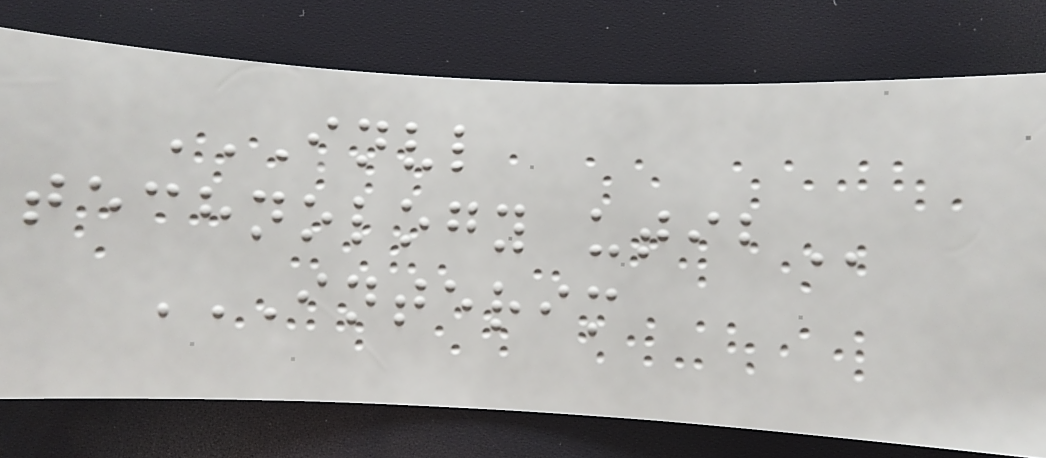INVL
TECHNOLOGY UTIB
INTERIM
